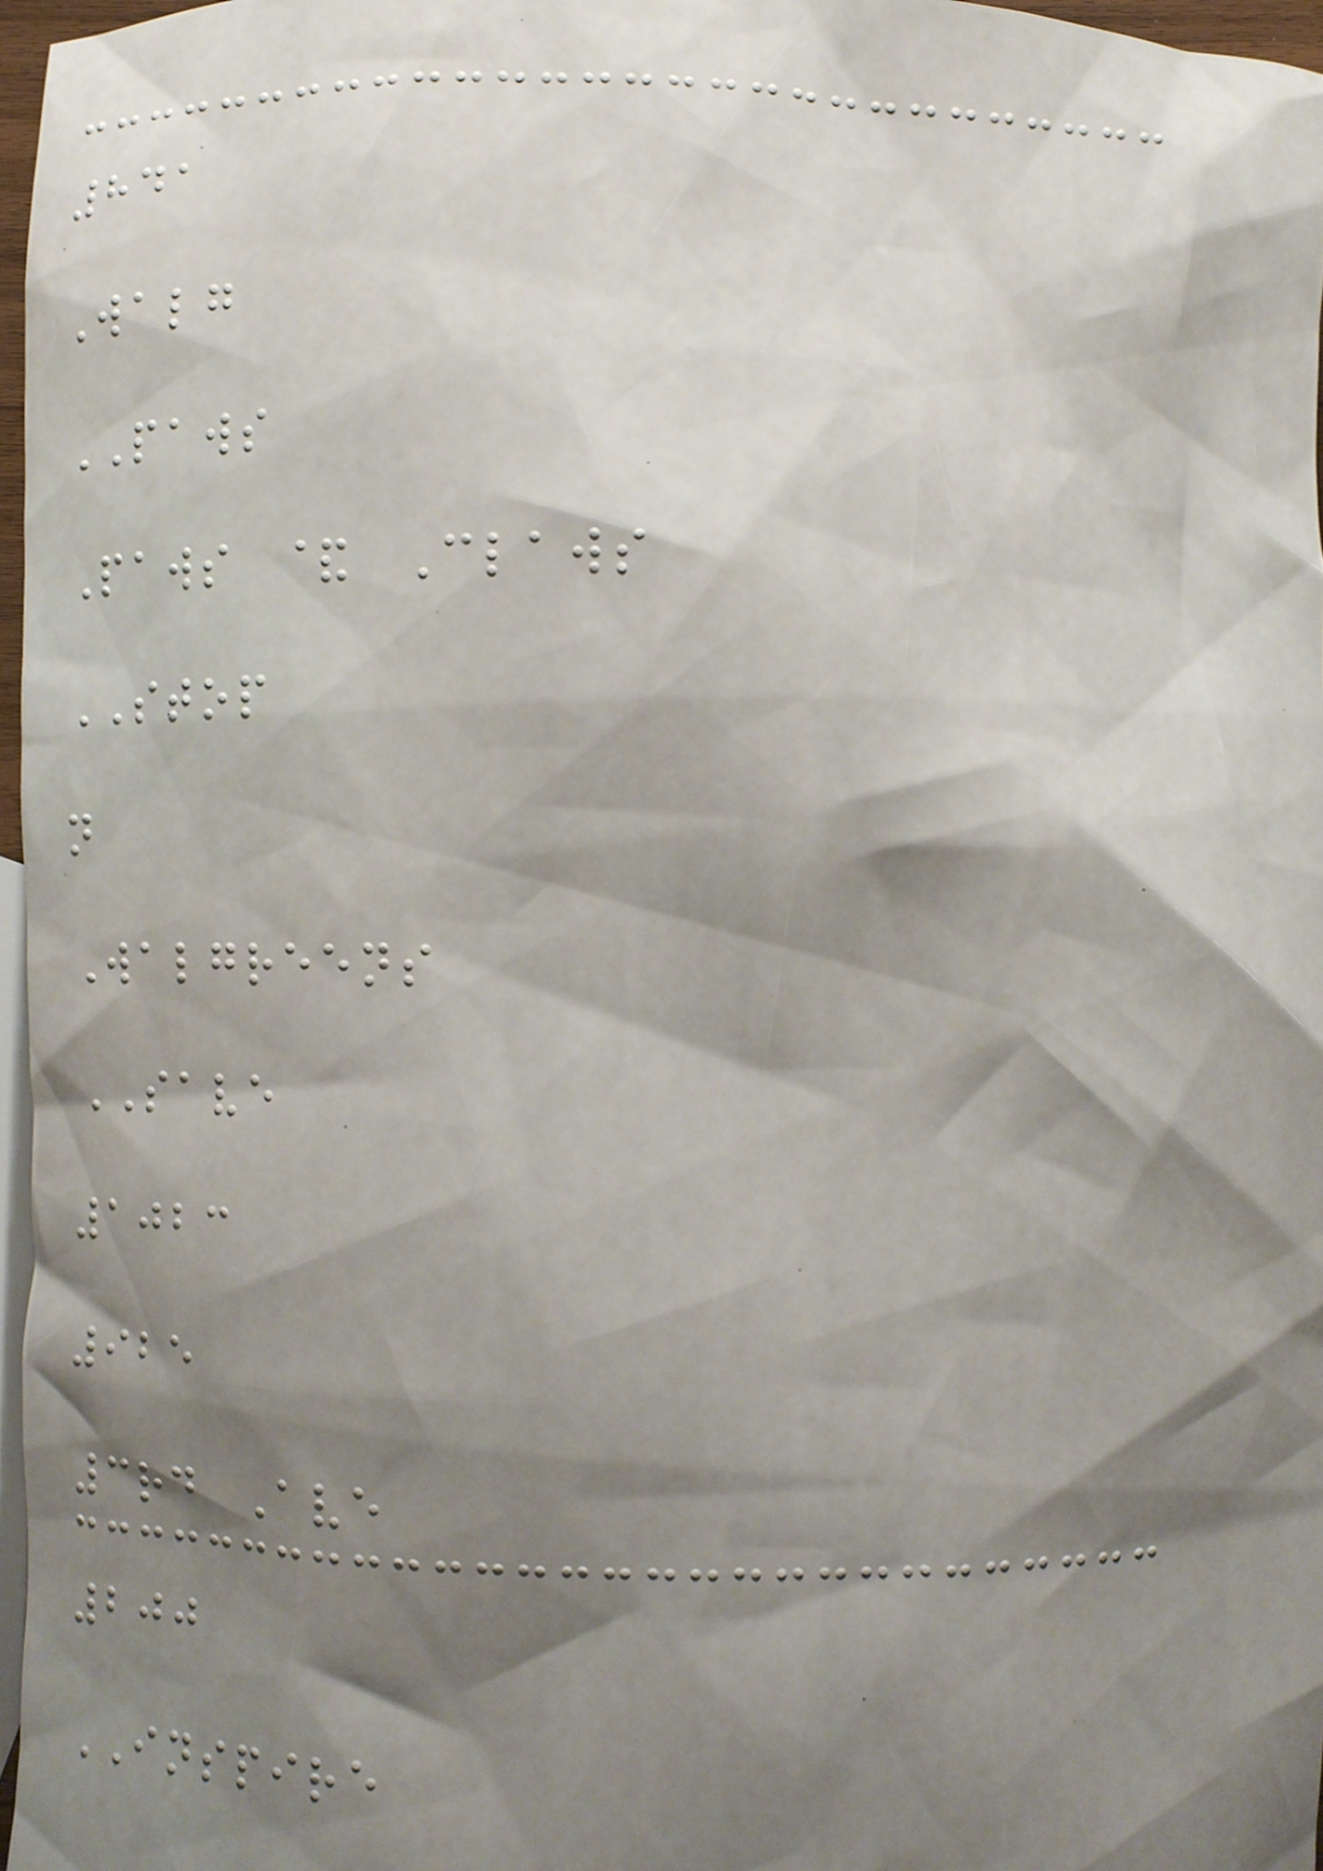841
Walg
PAWS
Paws & Claws
STOP
n
Walgreens
SAVE
1023
925
3rd Ave
200
INSPIRE
